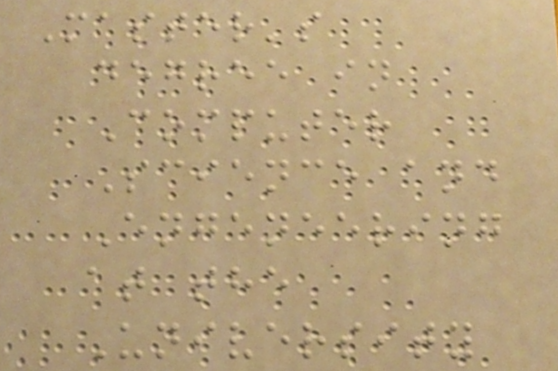Master's
degree in
Computer
Science and
Engeneering
at the
University
